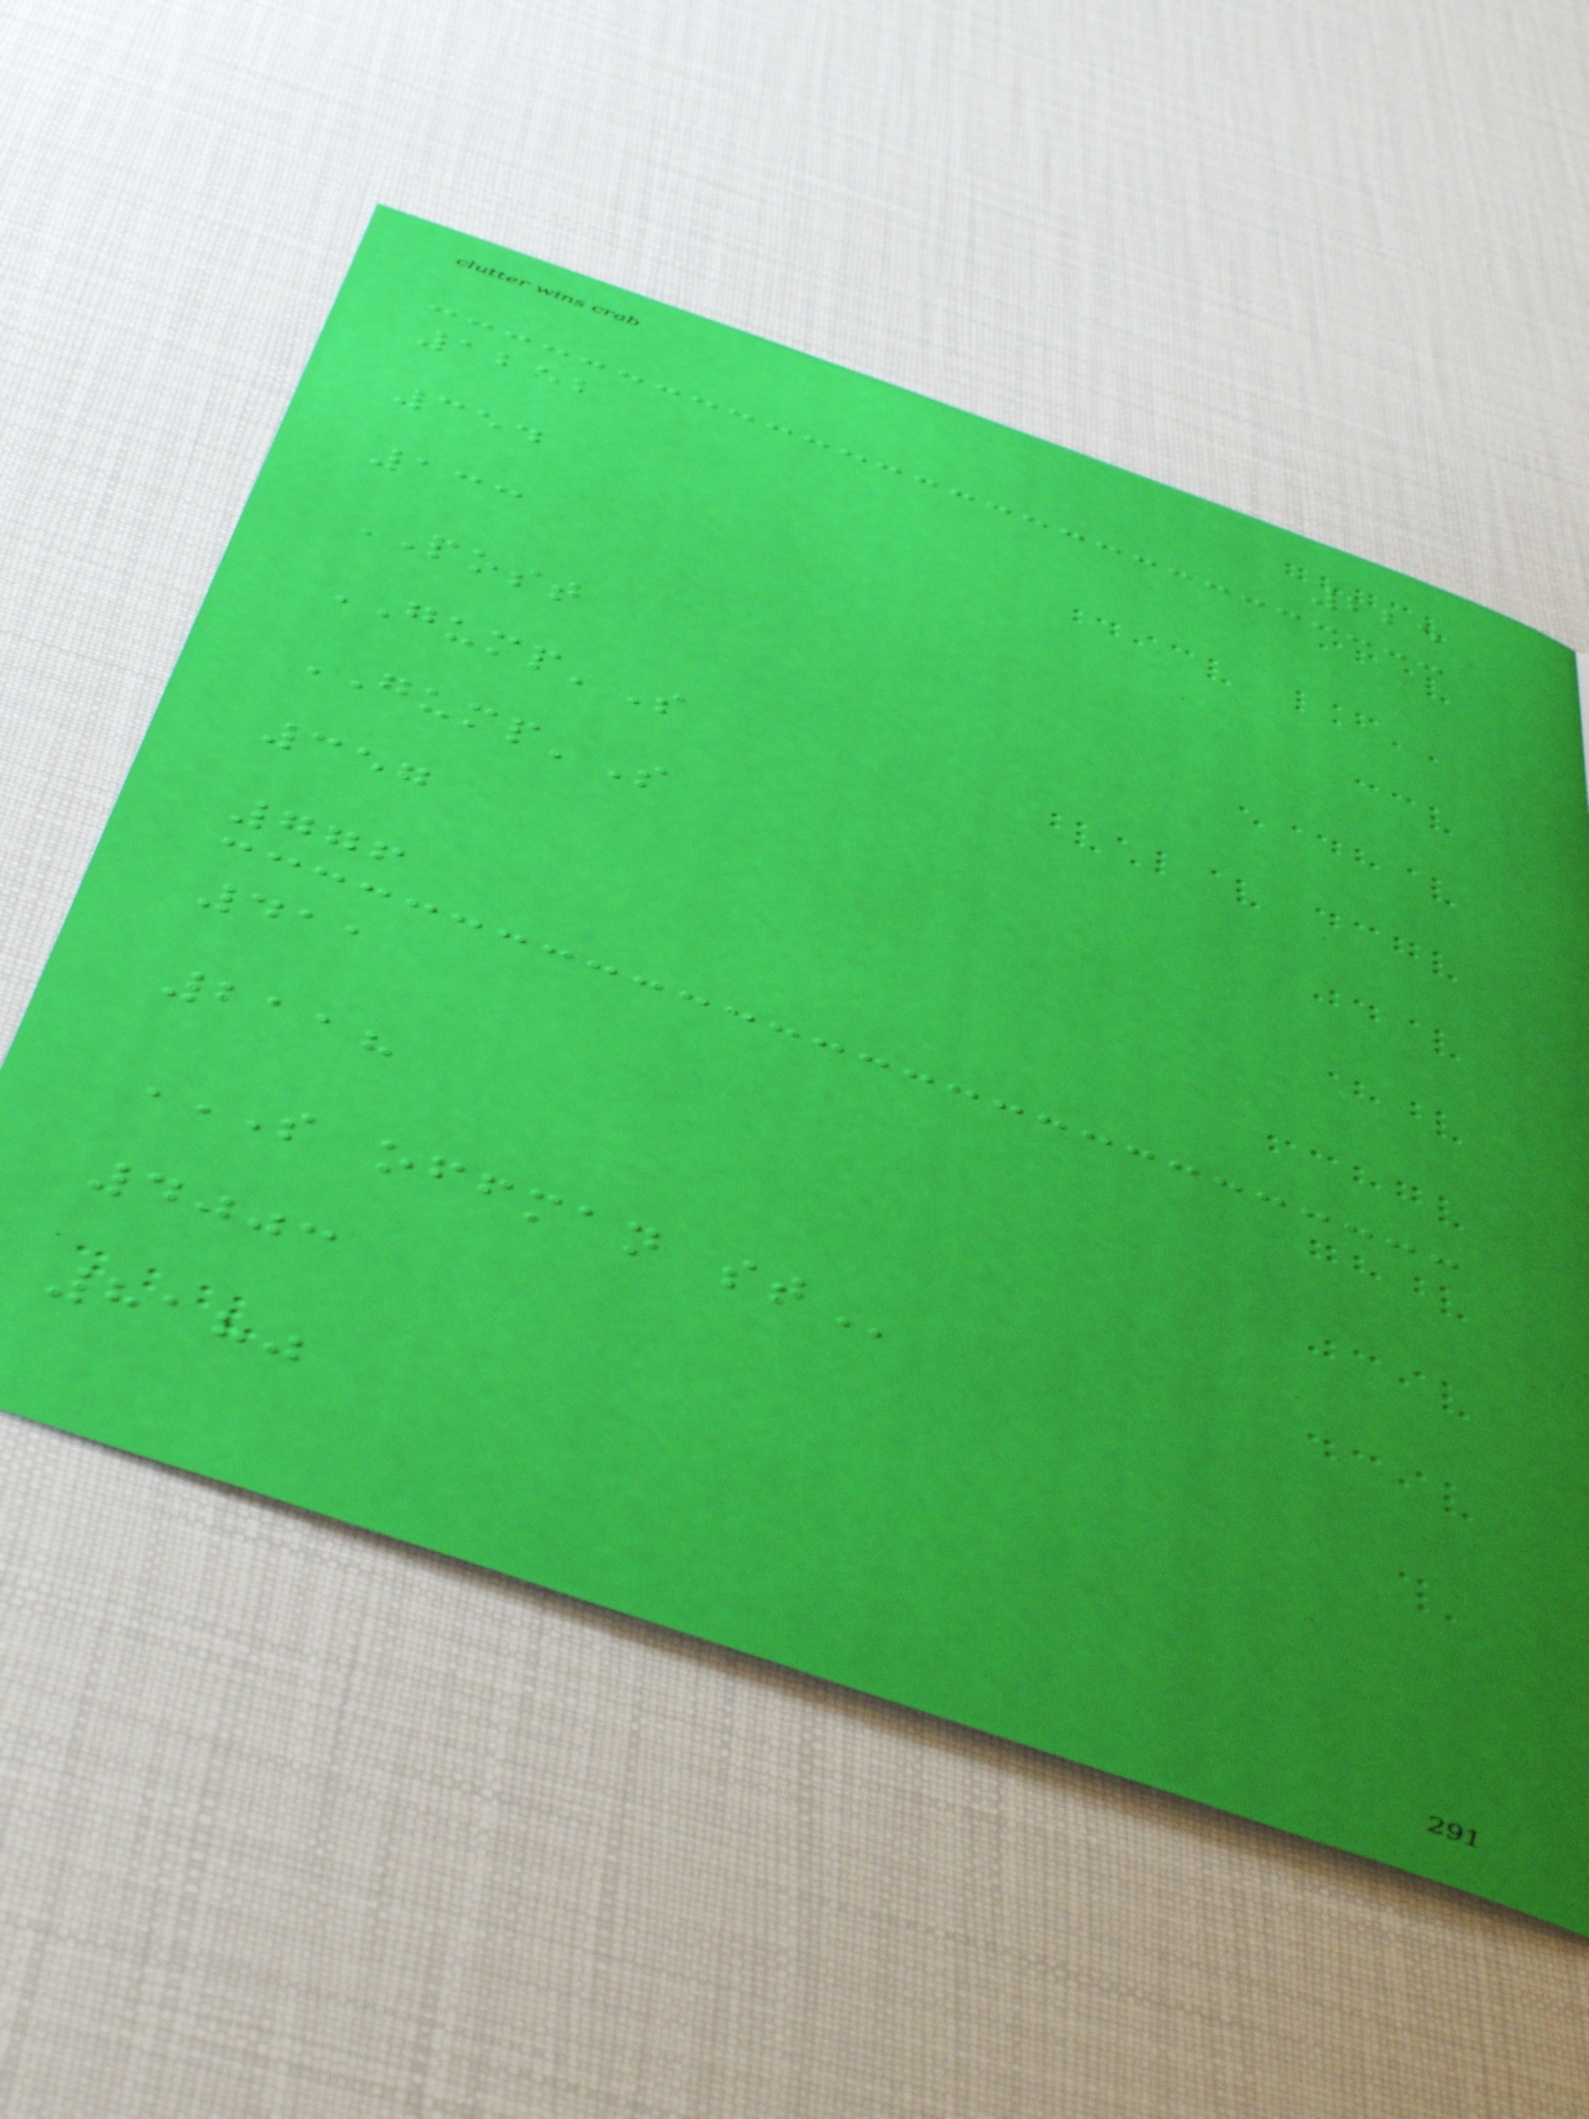225
1252
354
133
POST
GUMP'S
GUMP'S
357
776
411
2118
S OFFMAN ST
4003
8180
